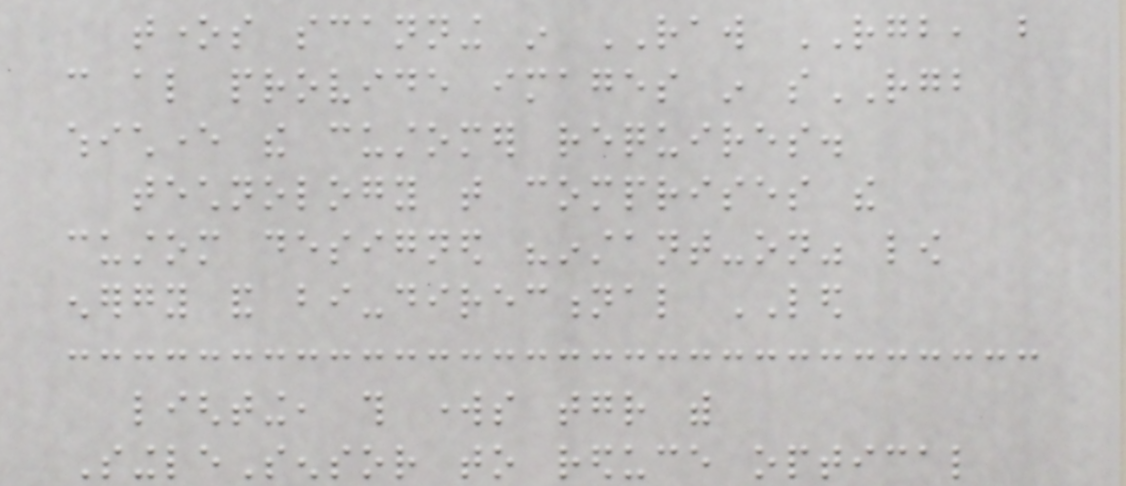tones scanning in RAW RGB, but
can also provide images in sRGB
whichever the customer requires.
technology that comprises the
custom designed "instant-on" low
energy and bi-directional LED
lighting, this works together with
SingleSensor to reduce optical
